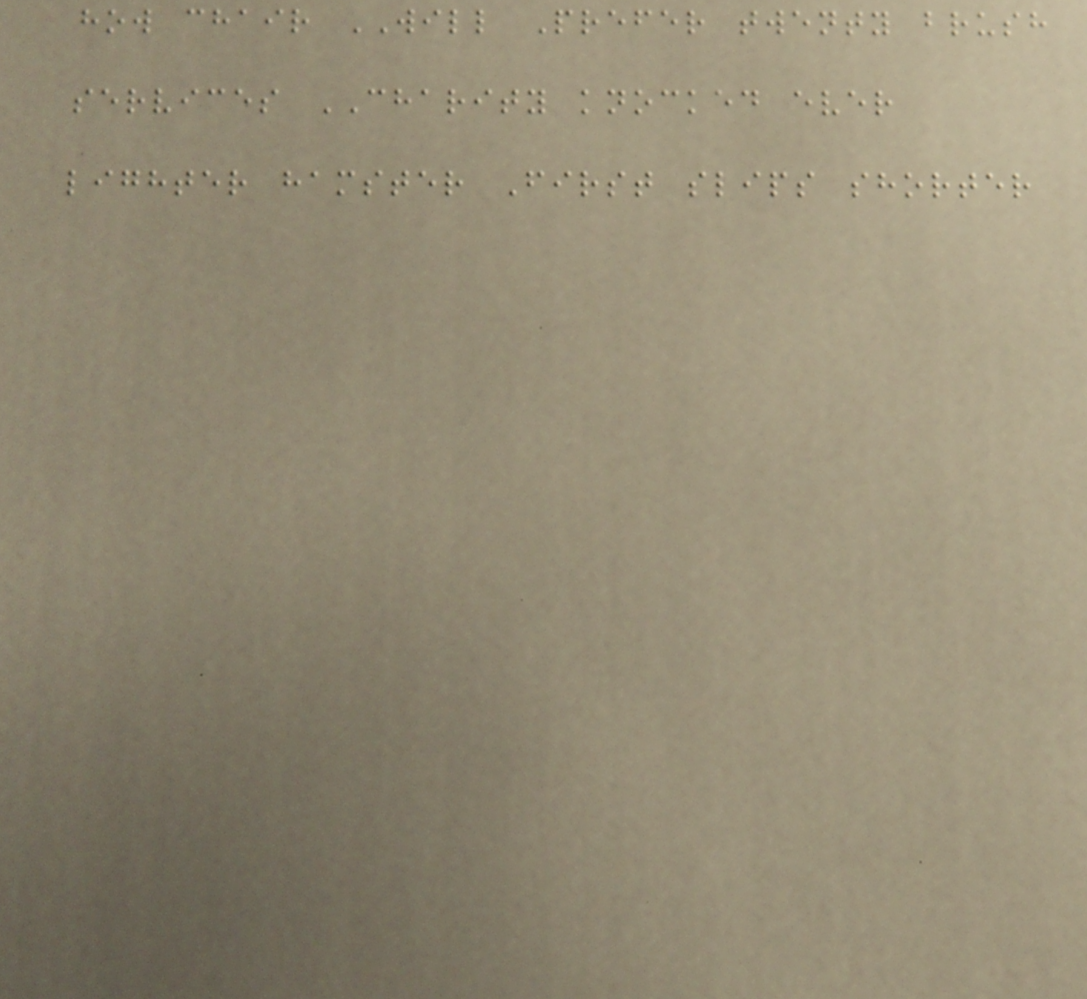how chair WILL Prefer twenty brush
services CHARITY knocked ever
lighter hamster First slips shorter
